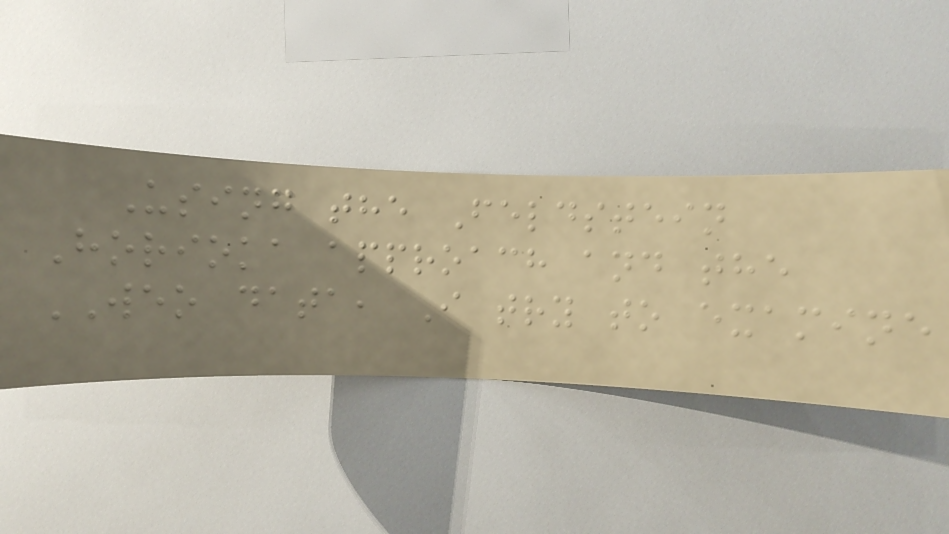Using the Feldstein
Horioka approach and the
WEO data, I try to examine
